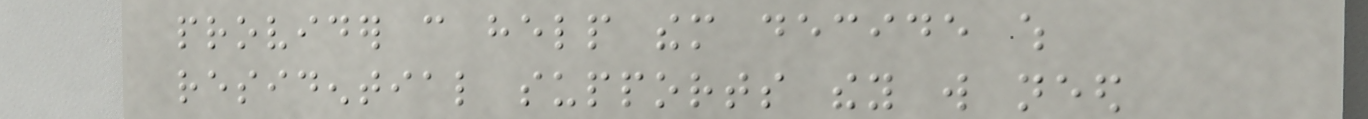provider can help them decide which
residential supports they will need
